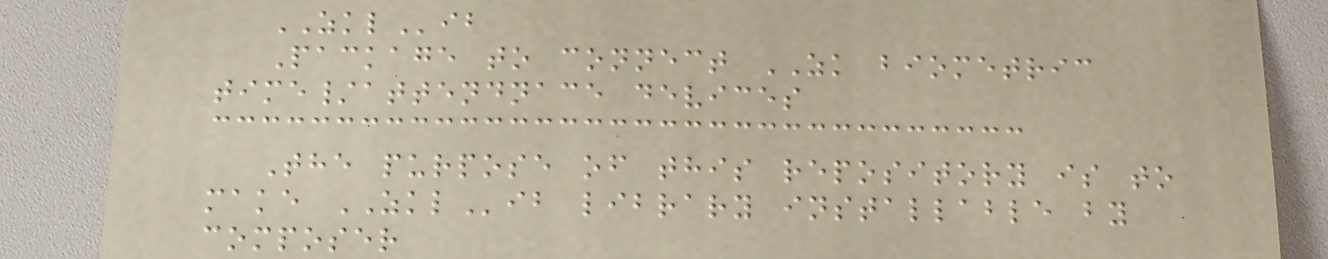ZKLib
Package to connect ZK biometric
time/attendnace devices
The purpose of this repository is to
make ZKLib library installable by
composer
